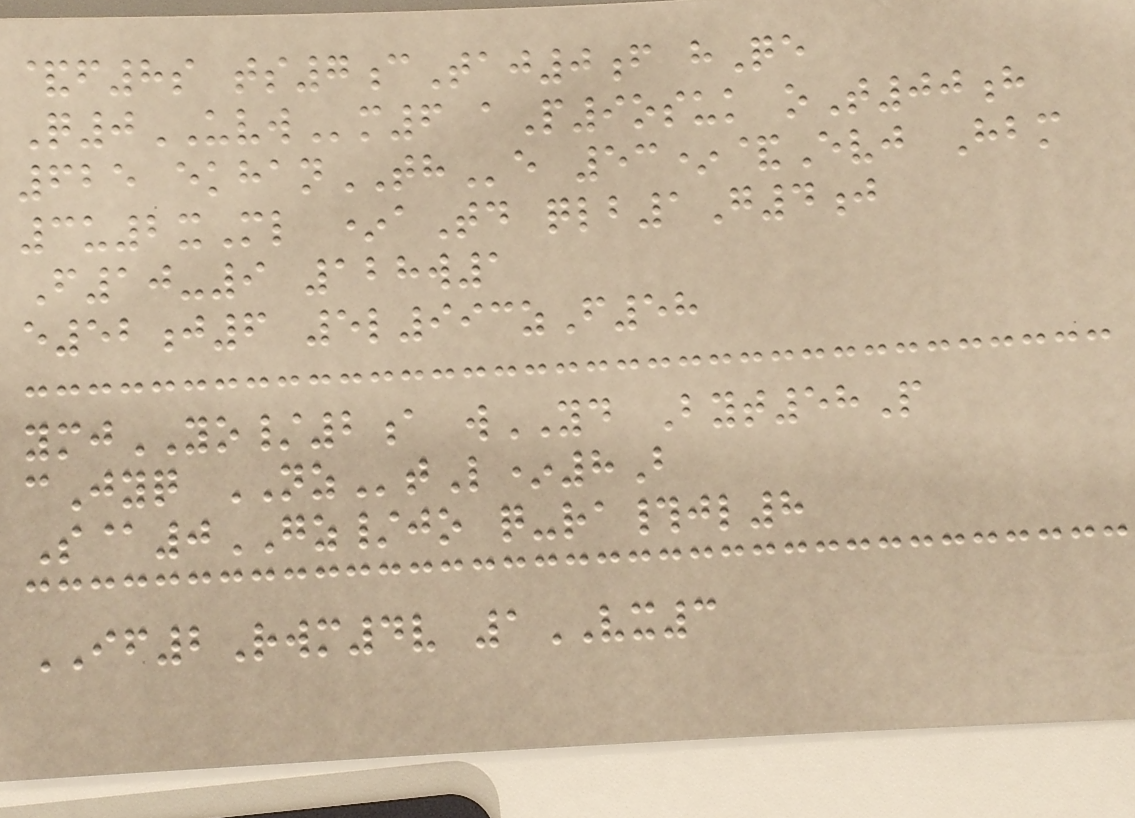&f8s ts7cTaj0f hQe
Q0UVWm6 aP9osuk oT00h
625 ekhanTHe 53*&Evj Hbm
3u2xMl *aTd qlb1G4j
F10-9 128w1
e52j6 5l993zF58
ymjYO/2a wYD Byt58P
cJyq NZtL*8B
S@0GZ/jo q-ra#jl8
IF2Rwm4v 1VX3
